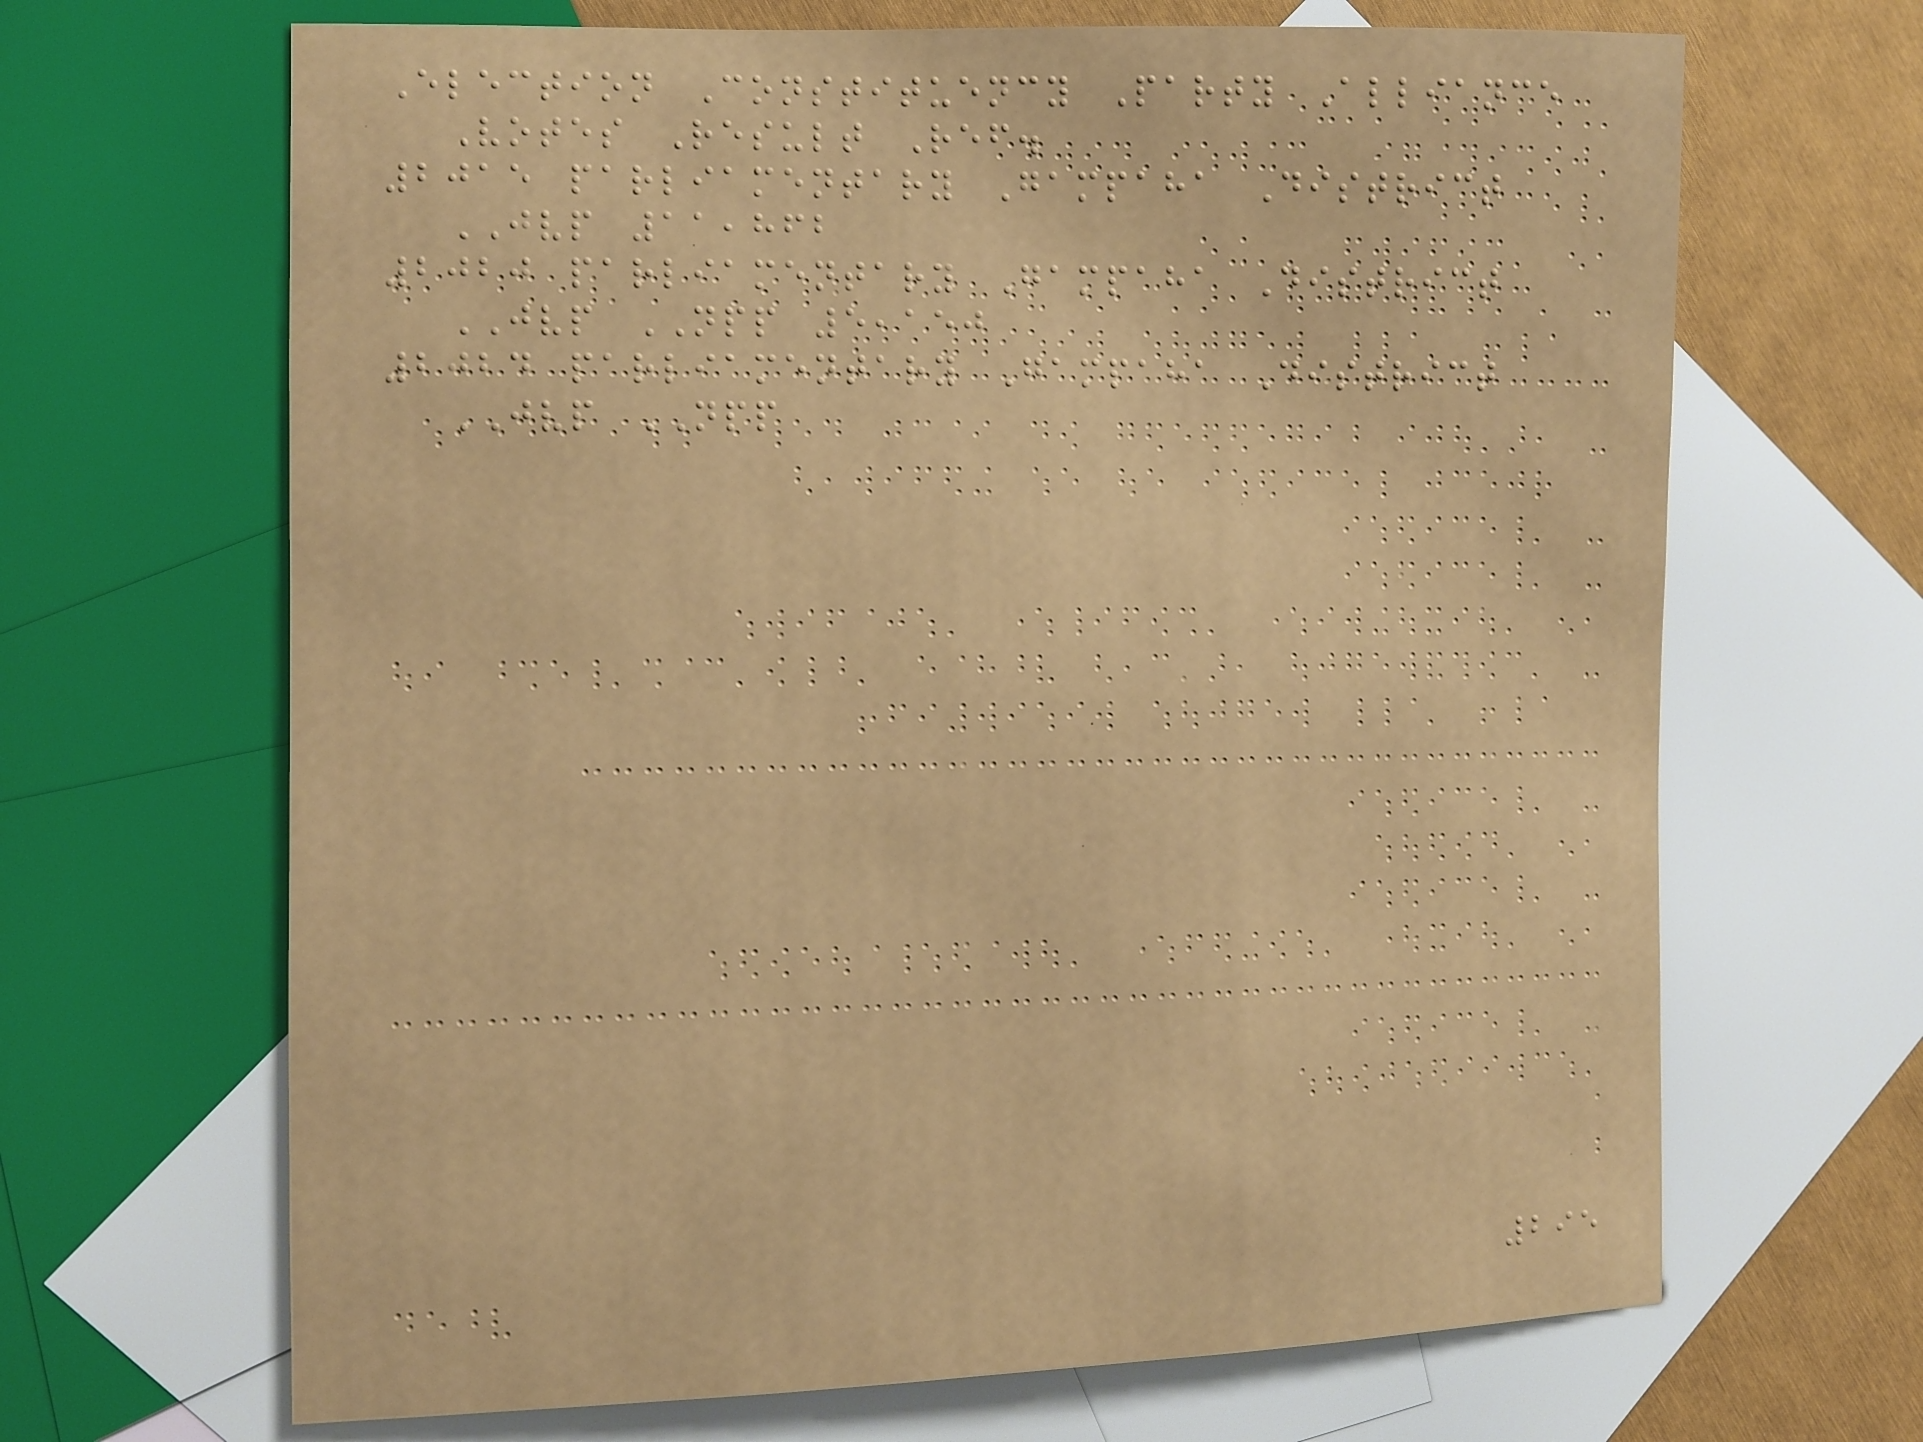Election Constituency Party Alliance
Votes Result Ref.
2015 parliamentary Gampaha District
JVP 11,862
2020 parliamentary Gampaha District
JVP NPP 5,150
2024 parliamentary Gampaha District
JVP NPP
295
